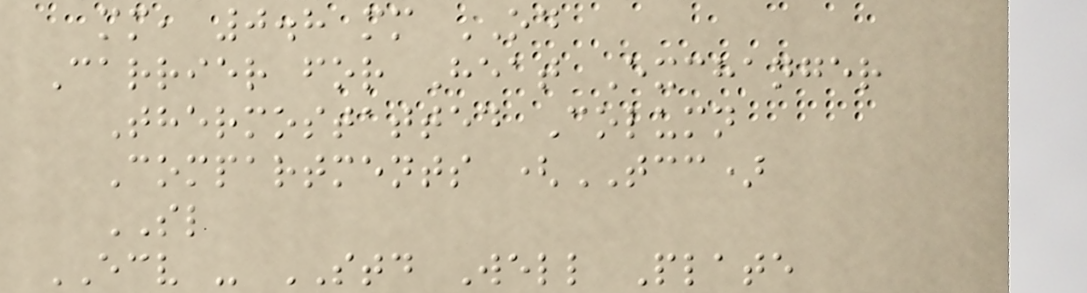mm, 0.8 mm OD
Carrier for Heat Exchanger
Thermostatted Column
Compartments (TCC)
SL
ECV - STD Well Plate
